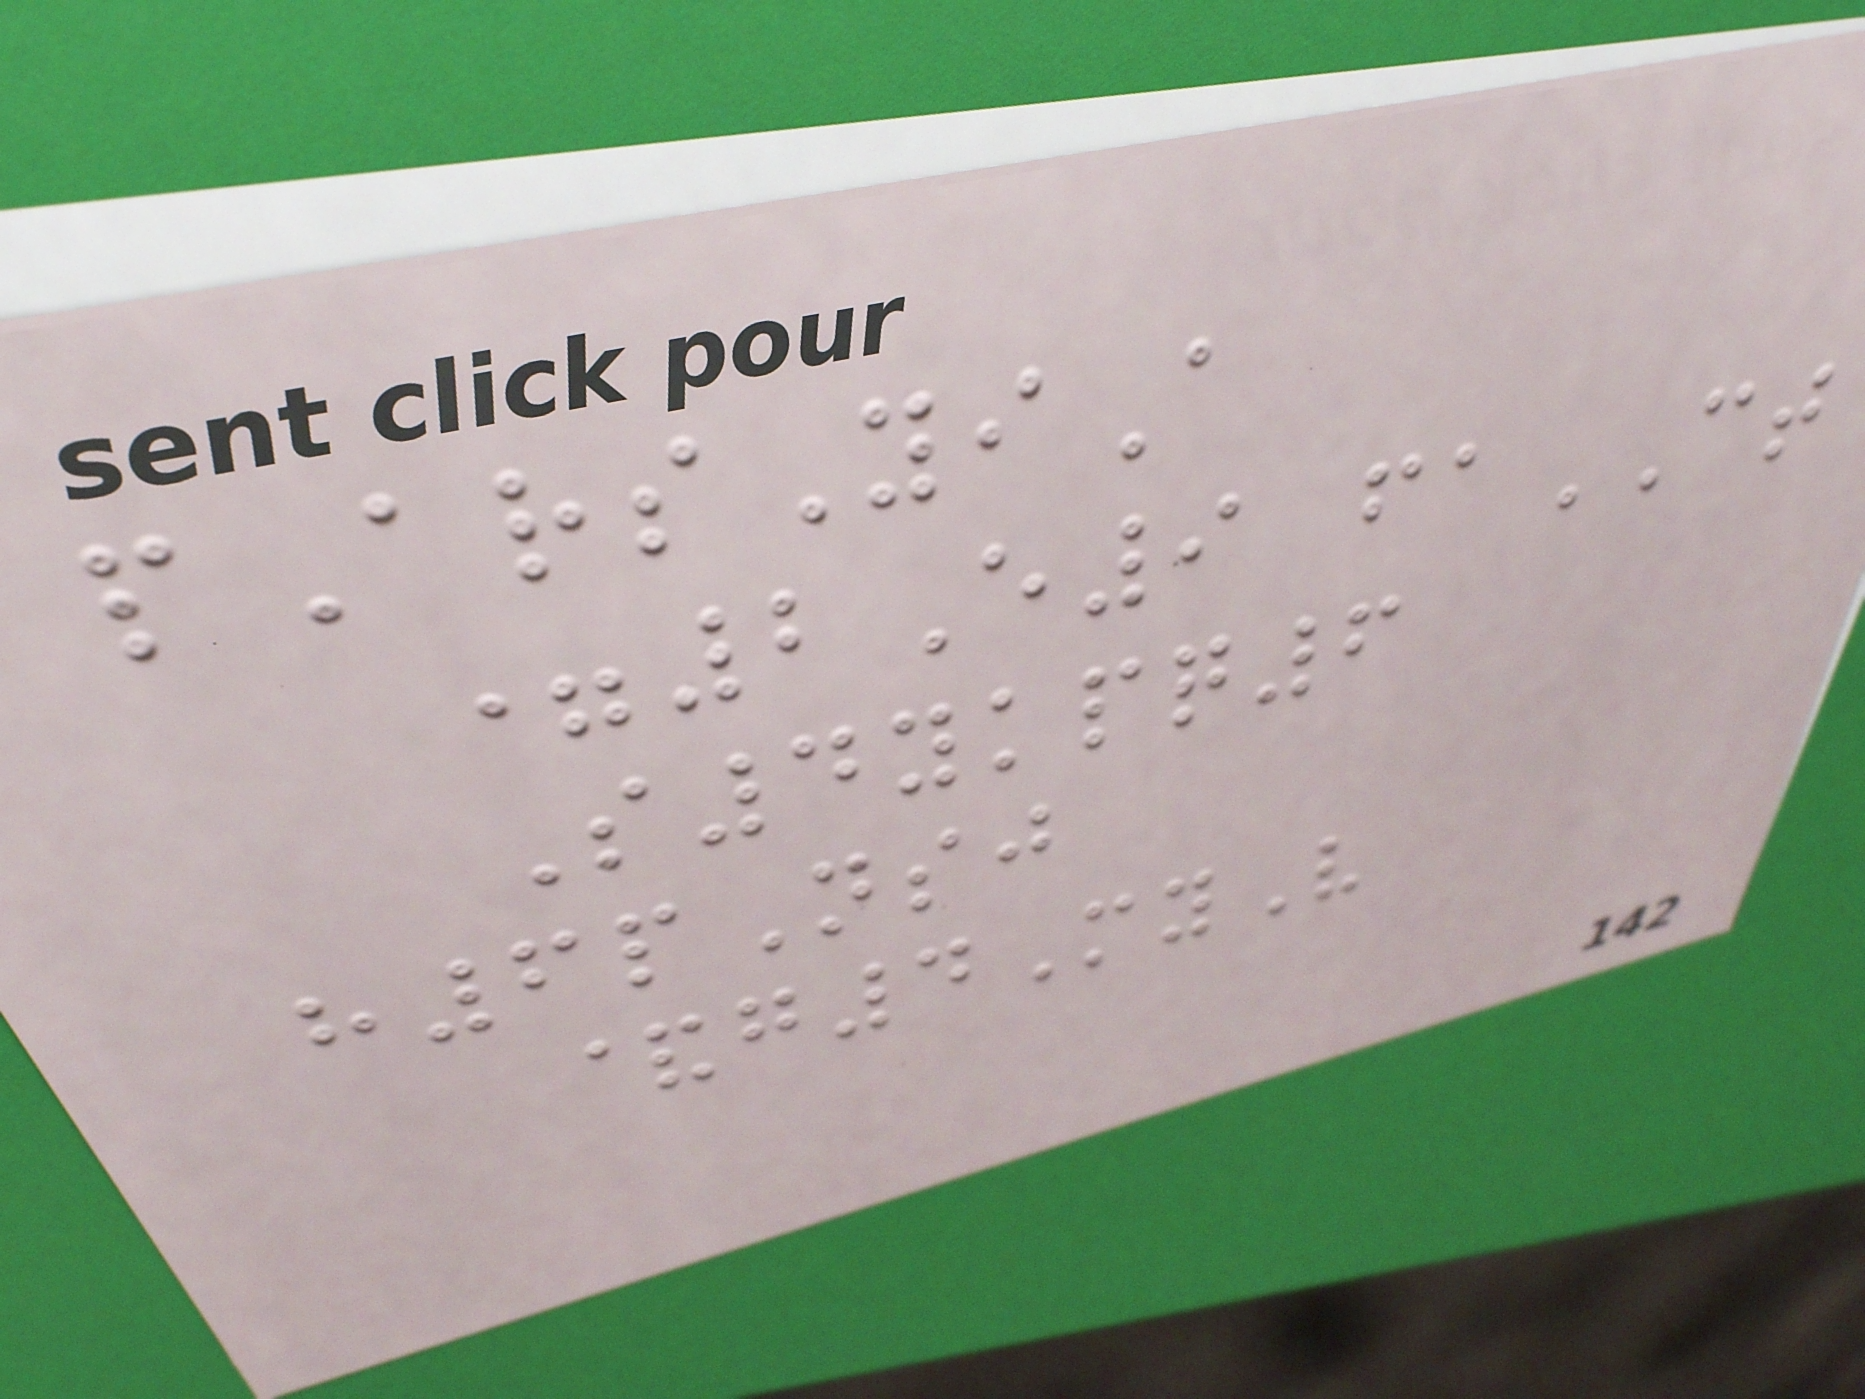pArsYiA
=2E9 faCT
S4ykpq6
h6pNsj
&g4MyV
